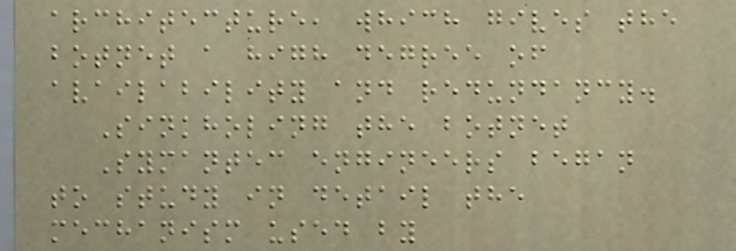architecture, which gives the
botnet a high degree of
availability and redundancy.
Sinkholing the botnet
Symantec engineers began
to study in detail the
mechanism used by
